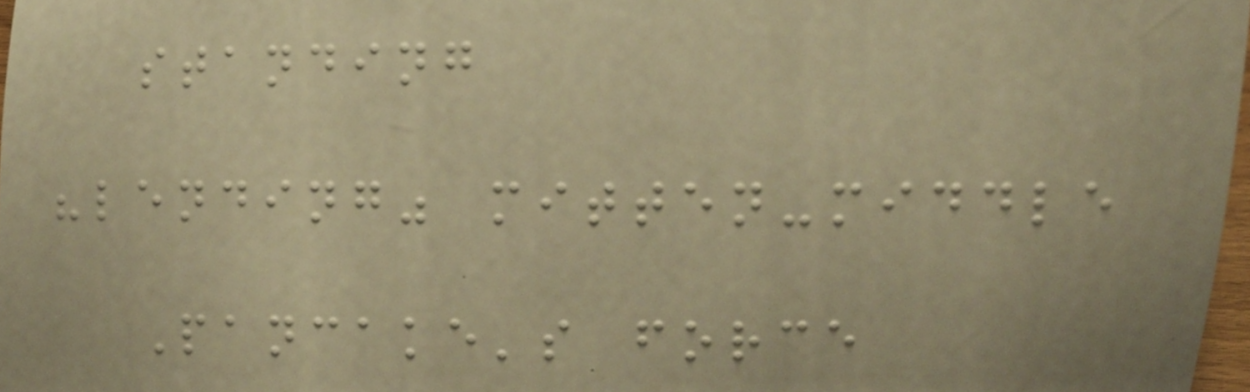standing
"lending" mitten-middle
Pancake's force
